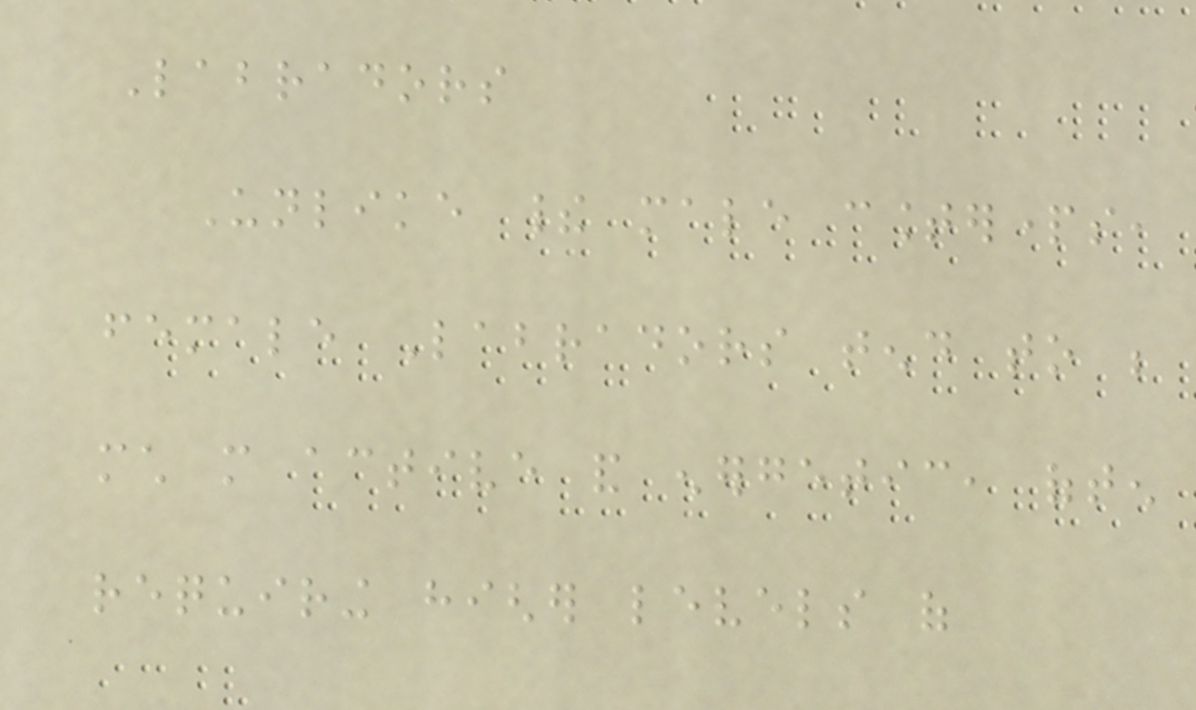Labradors
Unlike their male counterparts,
female Labradors tend to be
much more active and energetic, often
requiring higher levels of
